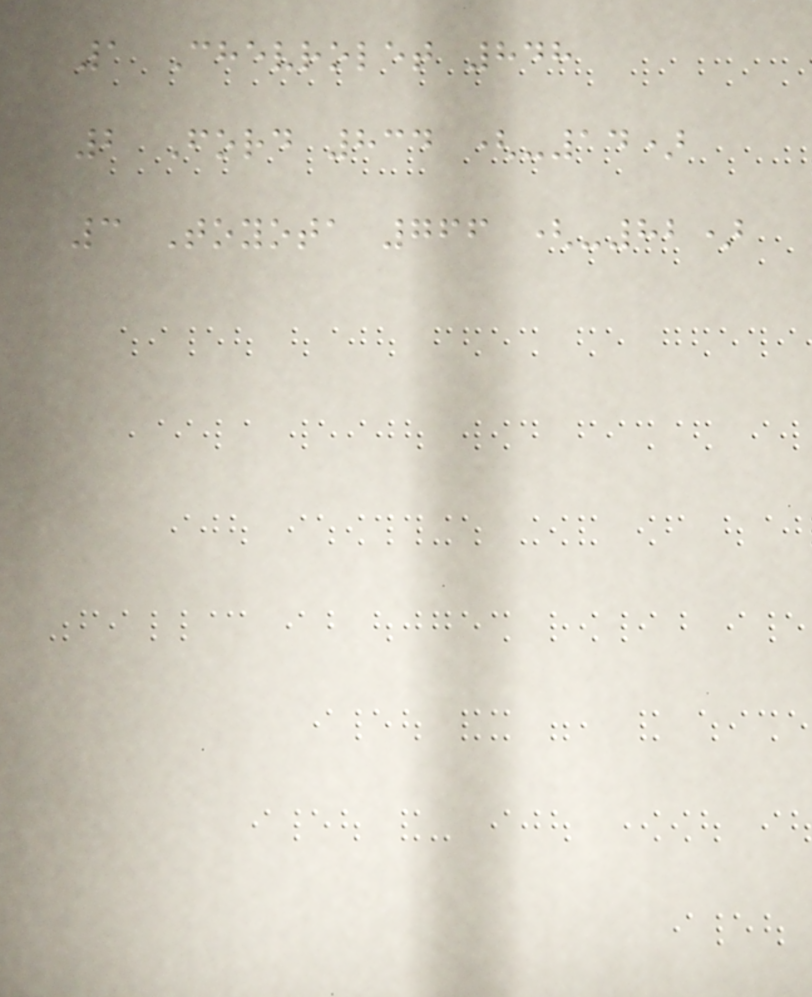1 Chevrolet 848
2 Ford 834 (-14)
3 Toyota 766 (-82)
